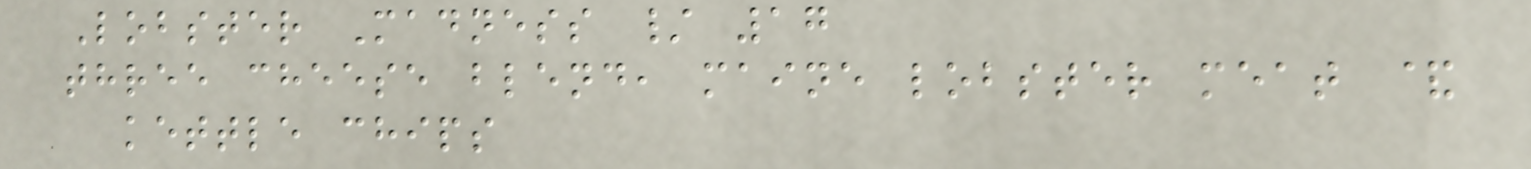Lobster Madness / 17
three cheese blend, maine lobster meat &
kettle chips
